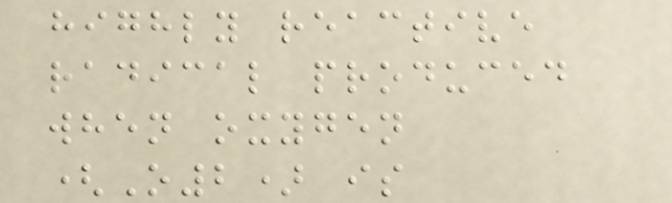highly reactive
radical produced
when oxygen
(O2) is
